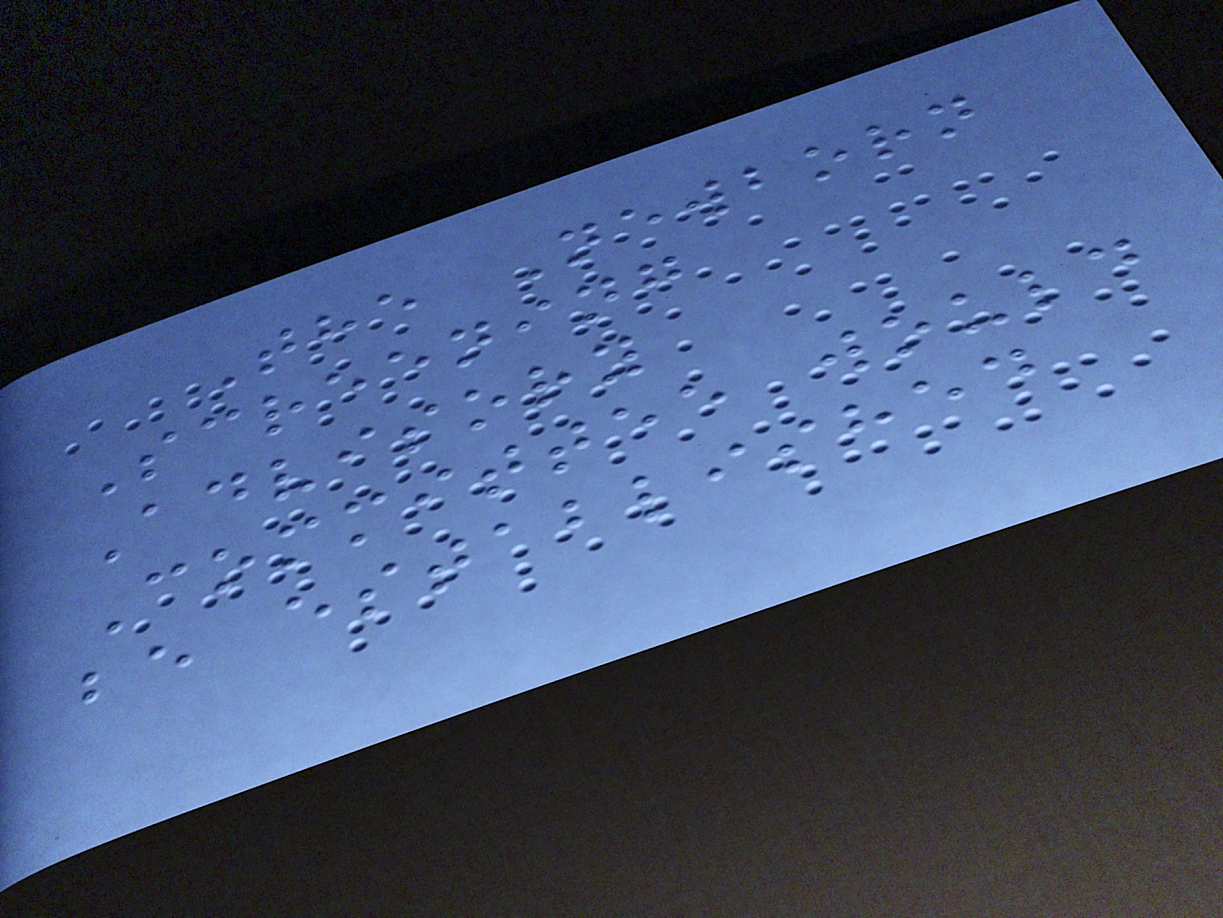The Newborn
Screening
Advisory
Committee would
be established
